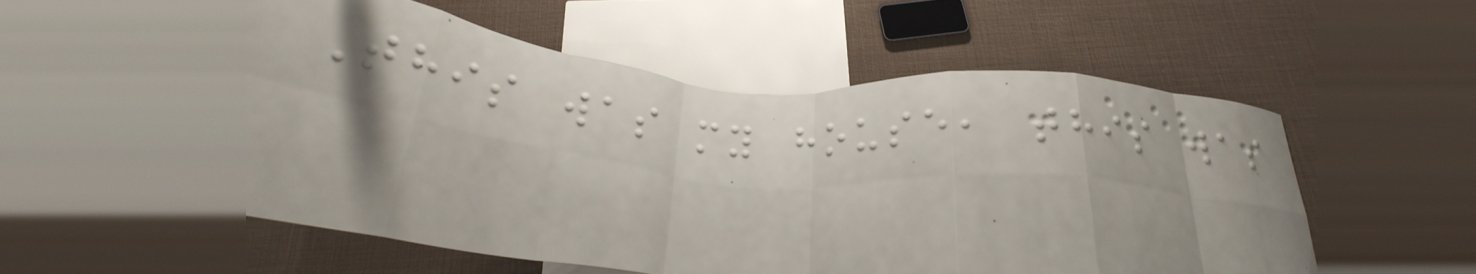This was my house, this was
